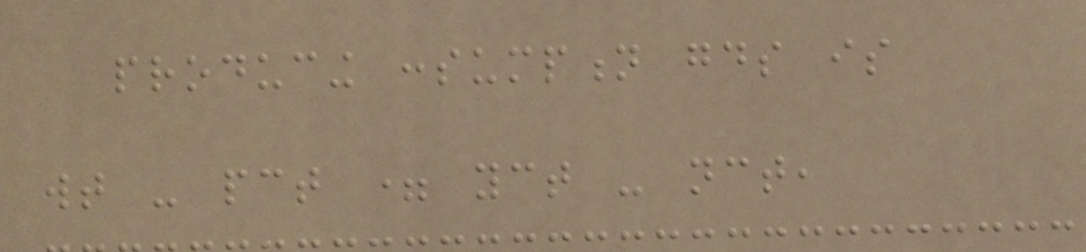producing consumption goods is
wt - pct = yct - nct,
